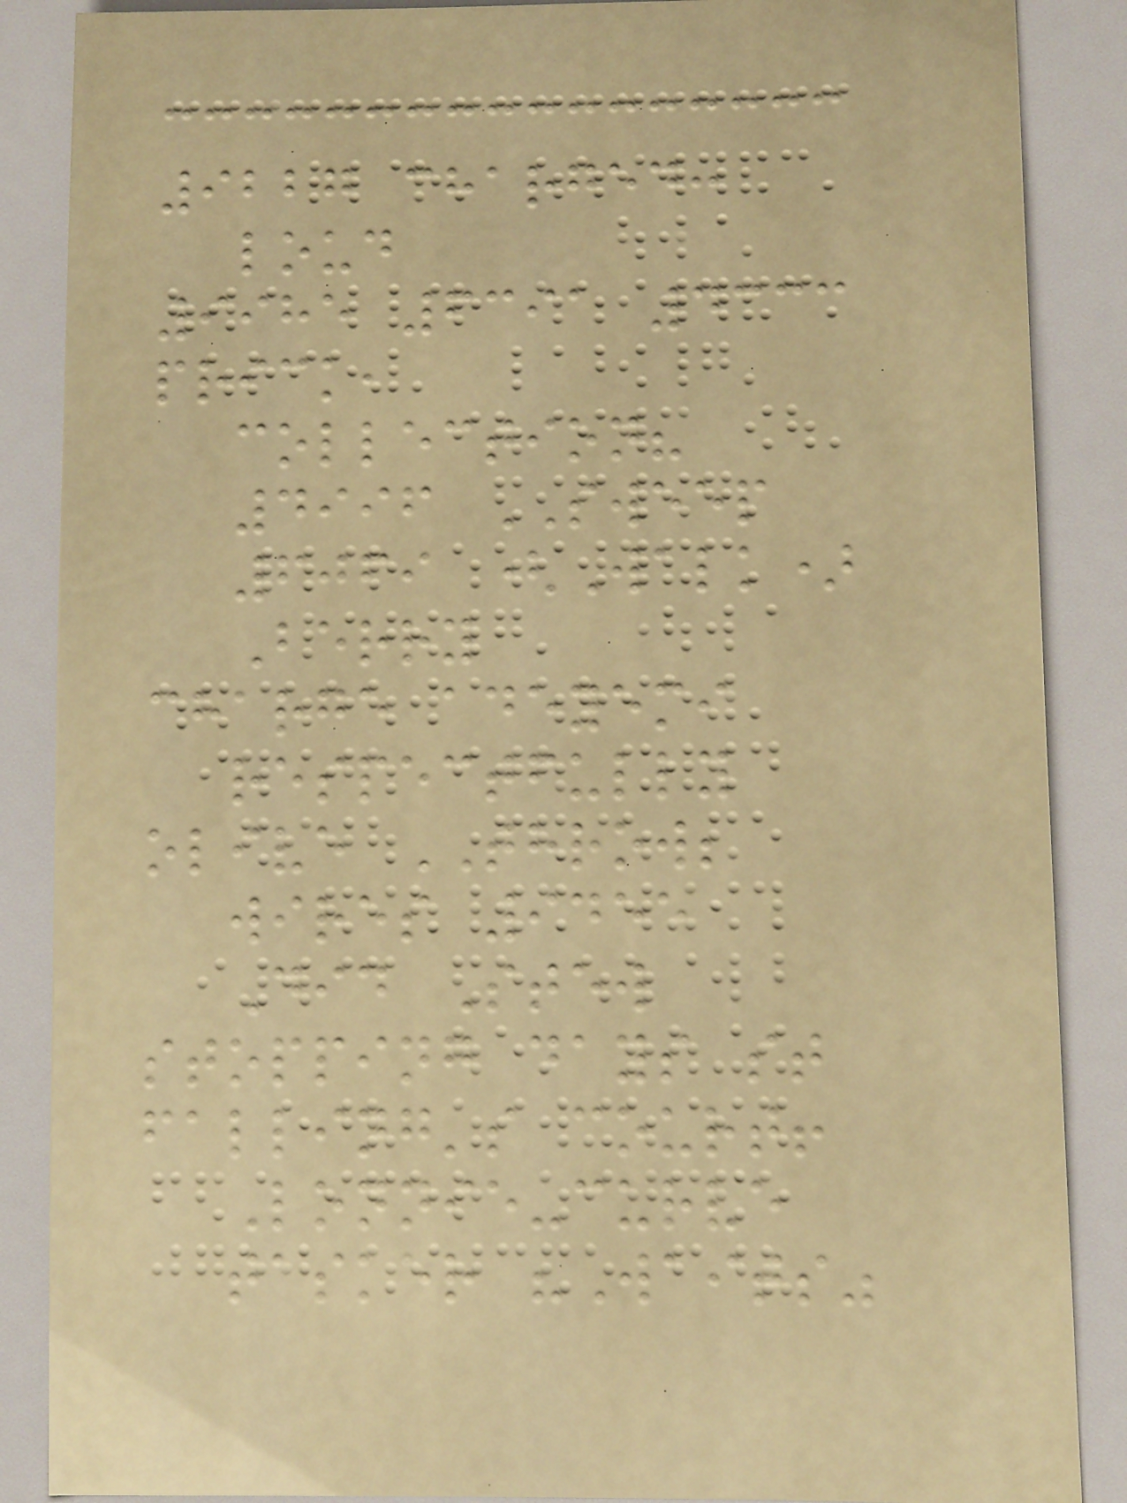9227 charged:
loud
9985 6391 4333
prick,
collection?
4996 SWEEP
6069 (Walk)
Berry
charge adeyemi
respectfully
olive THROW;
wires 9455
Did Stew
stopping days st
falling's court!
Lonnie-curve
tasker "Waits"
